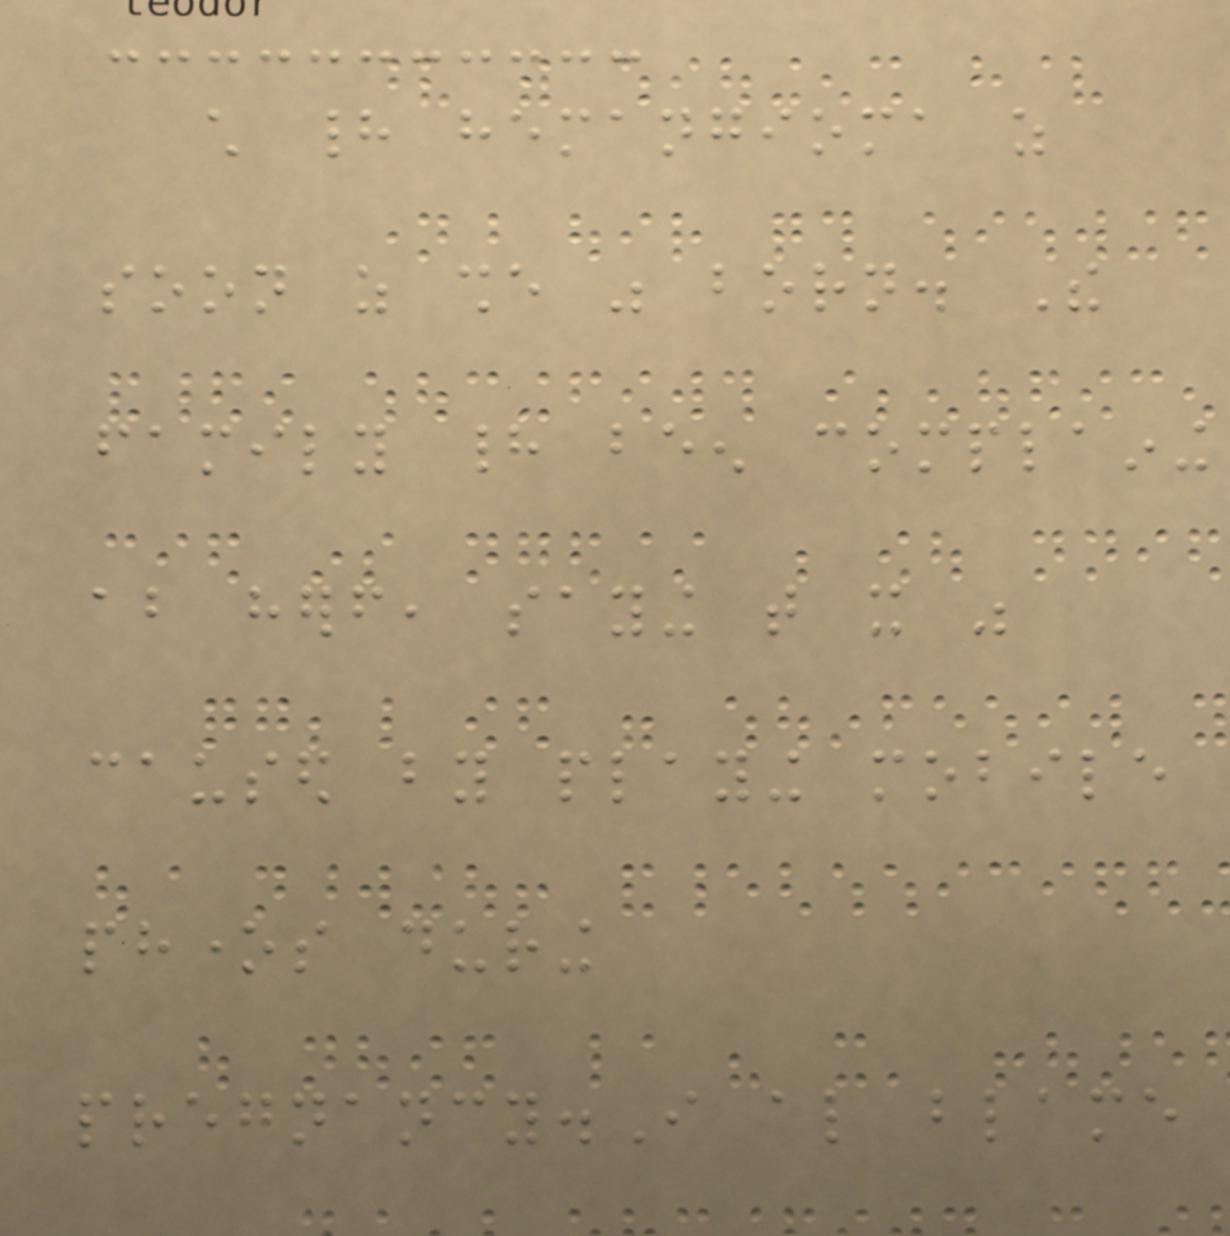child had hemangioma as
soon as she was born. The
family had been complaining
about herself, saying that it was
caused by playing mobile
phones during
pregnancy.I also blame
